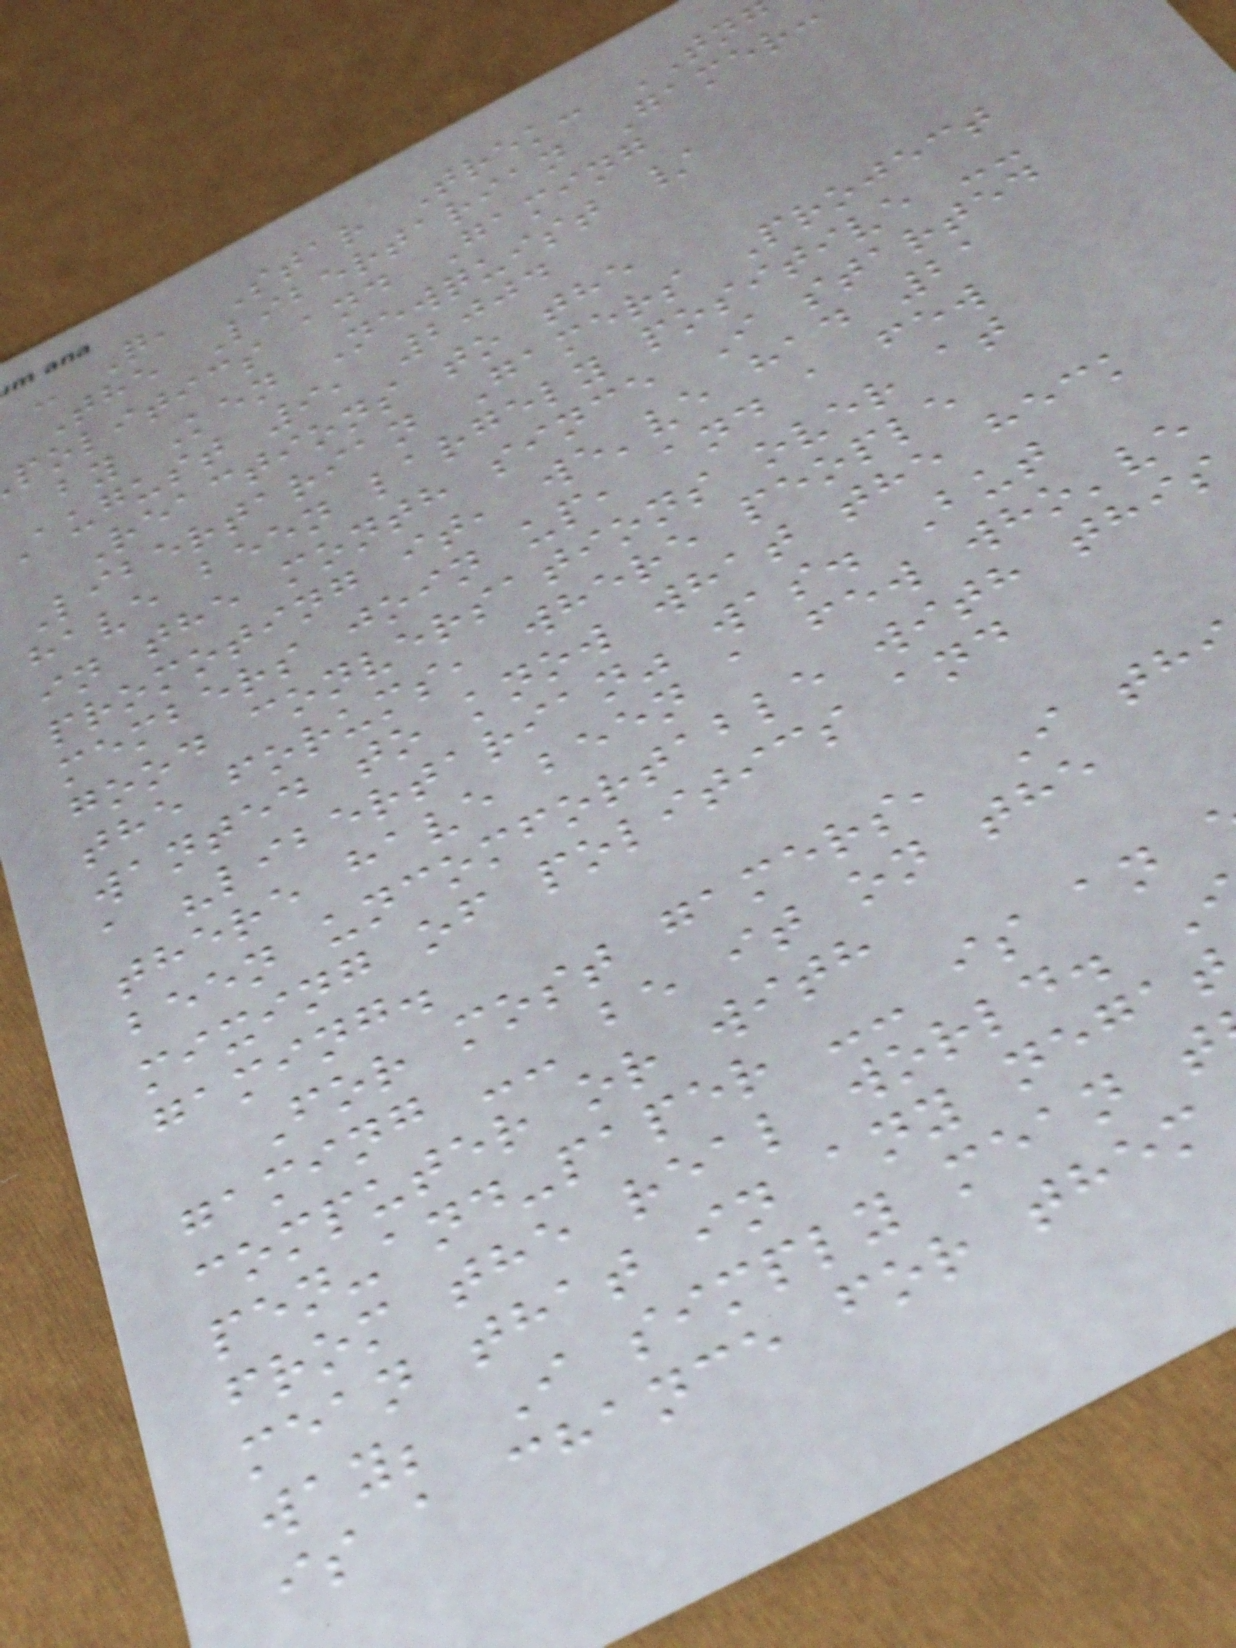- Q, Star Trek: TN
The Libertarian Gamer:
politics and Gaming
by Ken Newquist /
august 9, 2004
Reactions to the
Libertarian Gamers Project
have been largely positive --
in the month since I started
promoting it, we've had 21
members join up, and a few
good conversations over at
the forums, where people
wanted to know what the heck
a "libertarian" was. But
there have been a few who've
been uncomfortable with this
mixing of politics and
gaming.
For most gamers, I th
gaming -- be it on the
computer or with
pen-and-paper -- is an
from the real world.
mean that in any negat
way; I simply mean t
is a chance for them
